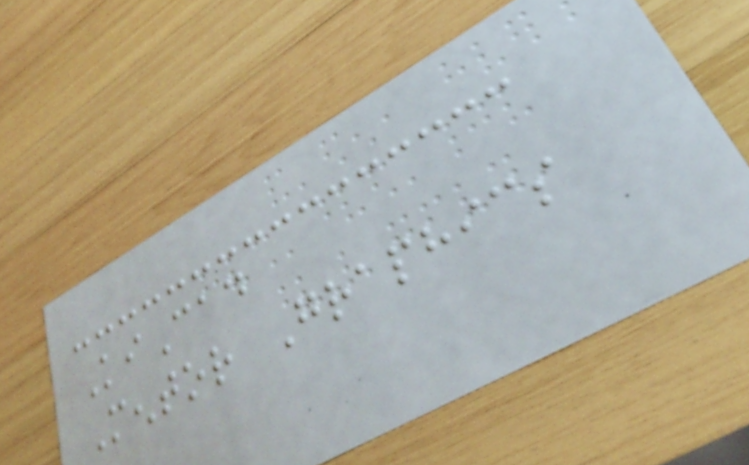KiCad
Mentor Graphics
